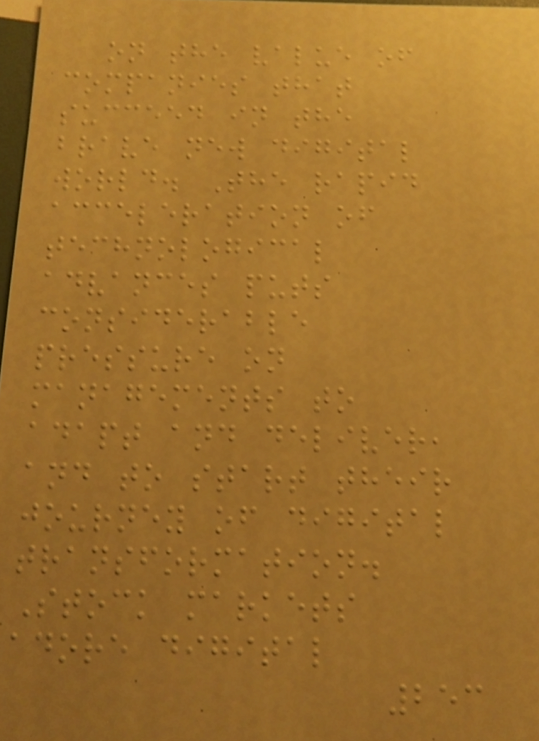on the value of
companies that
succeed in the
brave new digital
world. The rapid
acceleration of
technological
advances puts
considerable
pressure on
managements to
adapt and deliver,
and to start their
journey of digital
transformation.
Stock markets
adore digital
253
